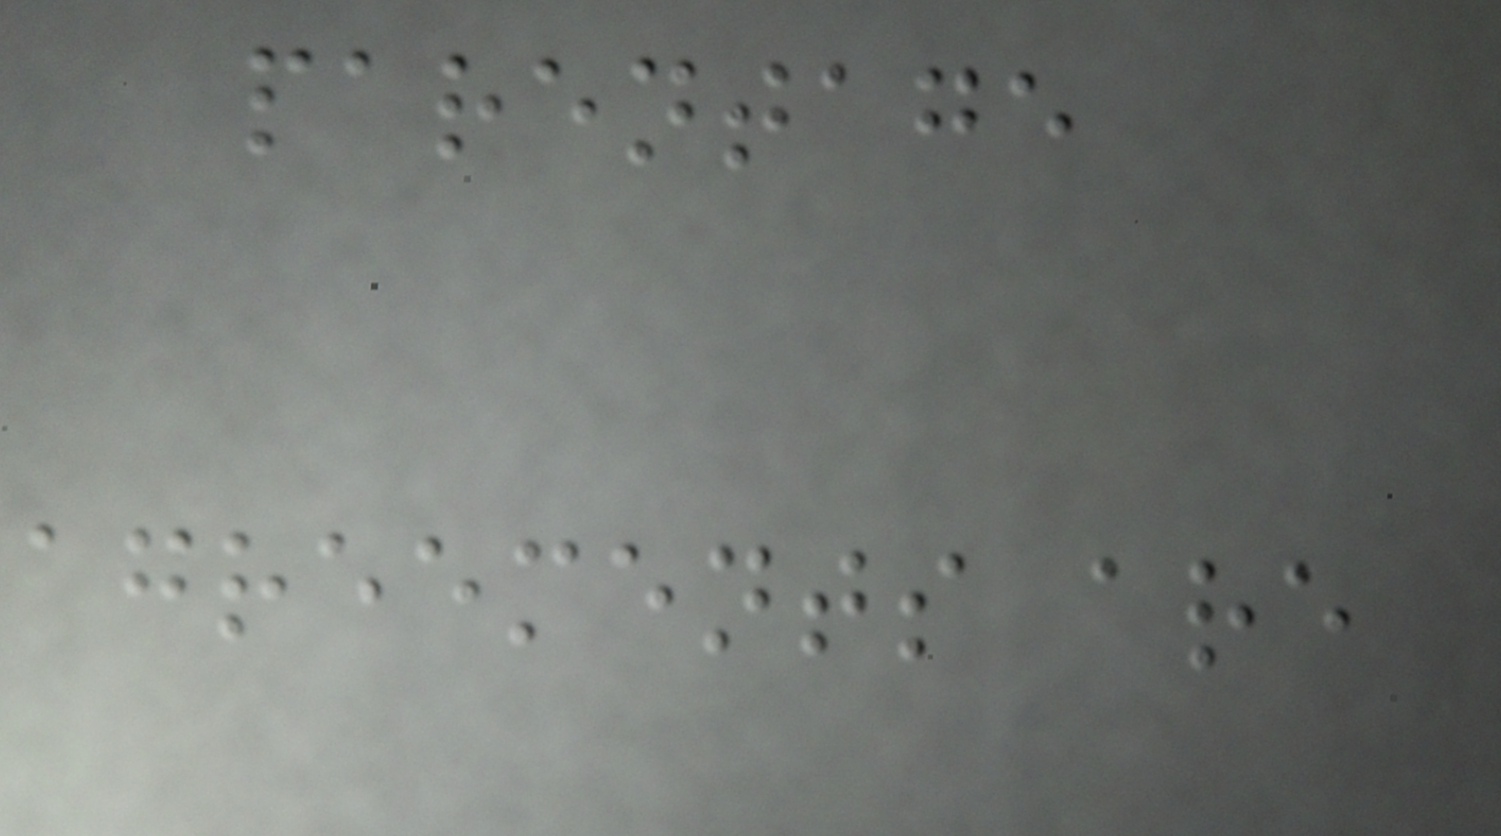parentage
agreements are
